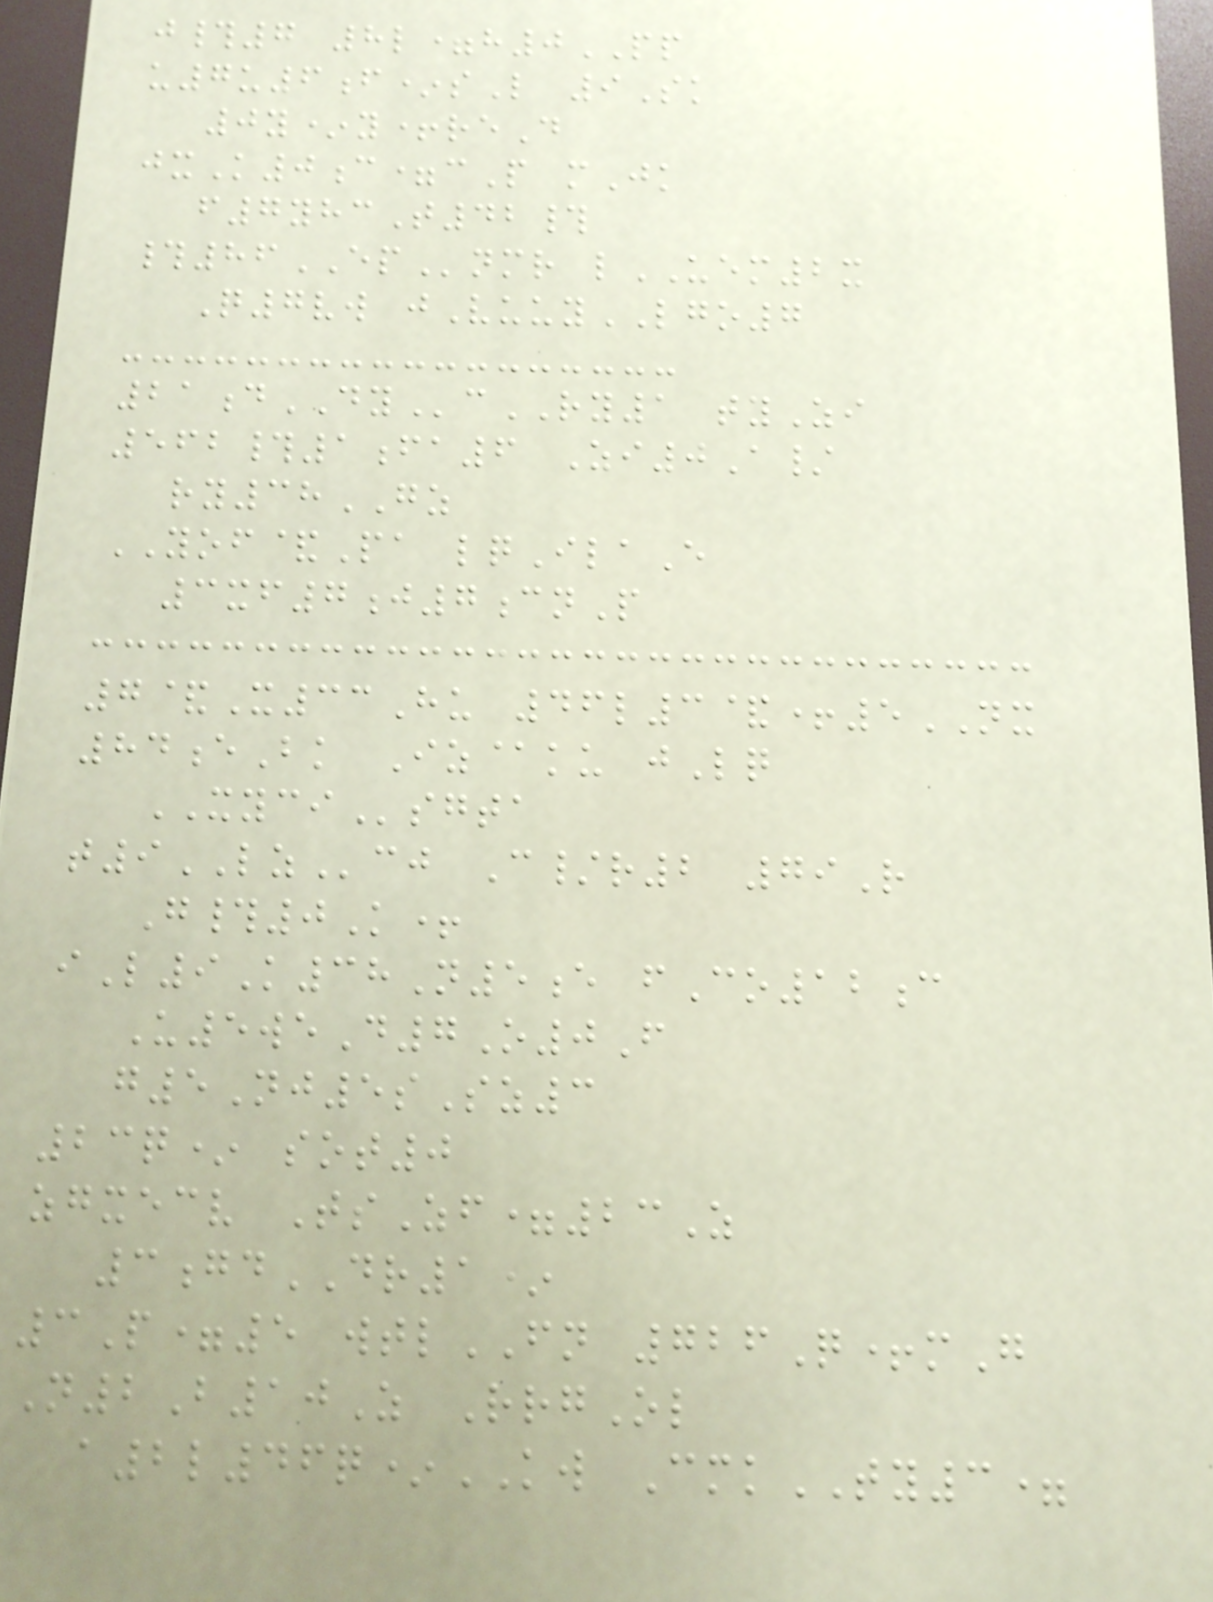j#7 8l=h0PP
u7u6f*sL 9Sk
0y*y+reD
jxK0c=cP mJk
f7yhcT42#
#86EPnmr lUEM2x
Q7vw jVuuyLGO7
21dDYcRY1 tyZi
562#1fa6 Zi0A/
ry38GZ
YOF&Pa lqIlaE
3xf7j7cnP
7&X33Hu 46l3&+5NX
84eBk Iz@ku jLq
XYCIsgta
t9LZcj C/r2 79R
G#0K+
iL9K38N5e fCo12c
U5weD7O0F
g5Nj5sSz3
23q* sot0
zgxecv TsZf=23Z
3gdDR1*
3P=5 wtlFN 726Q+mG
N2B10Z RrgOl
a2l46q*KW CmkTY3=
